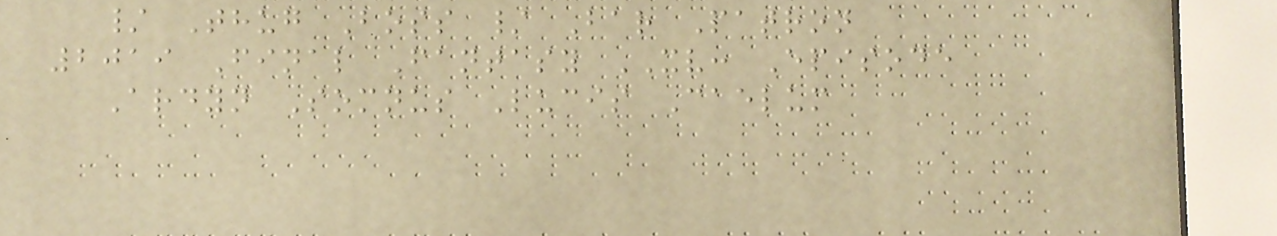/ Thug Boss / Bar Patron
2019 Final Fantasy XV: Episode
Ardyn Somnus Lucis Caelum
